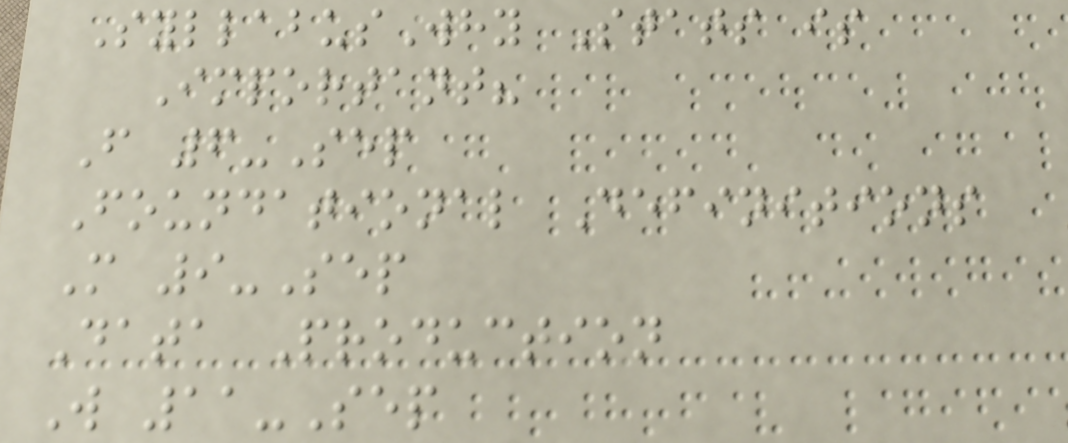SyllabusWhy Stats is
Important?
F 6-Sep
Foundational Definitions
M 9-Sep
Data Production
W 11-Sep
